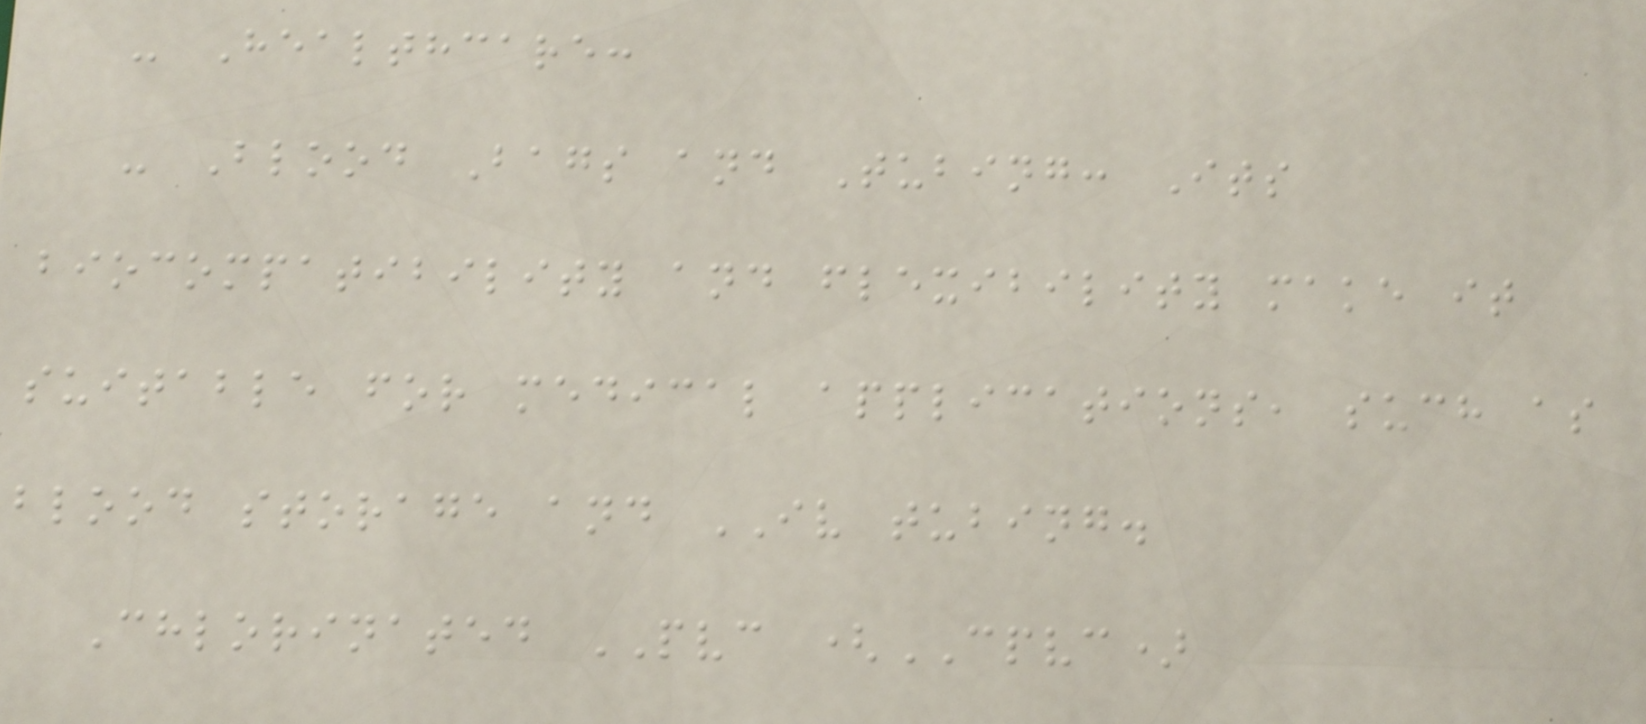- Healthcare:
- Blood Bags and Tubing: Its
biocompatibility and flexibility make it
suitable for medical applications, such as
blood storage and IV tubing.
Chlorinated PVC (CPVC)
